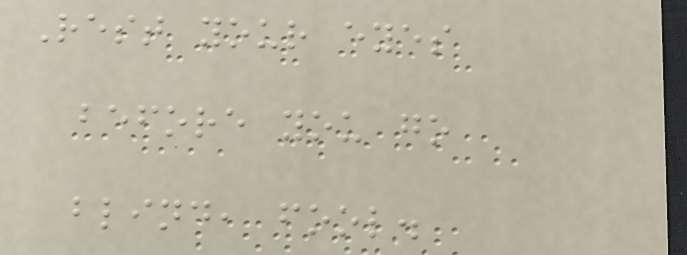Rest your eyes
before you go
blind, fool.
